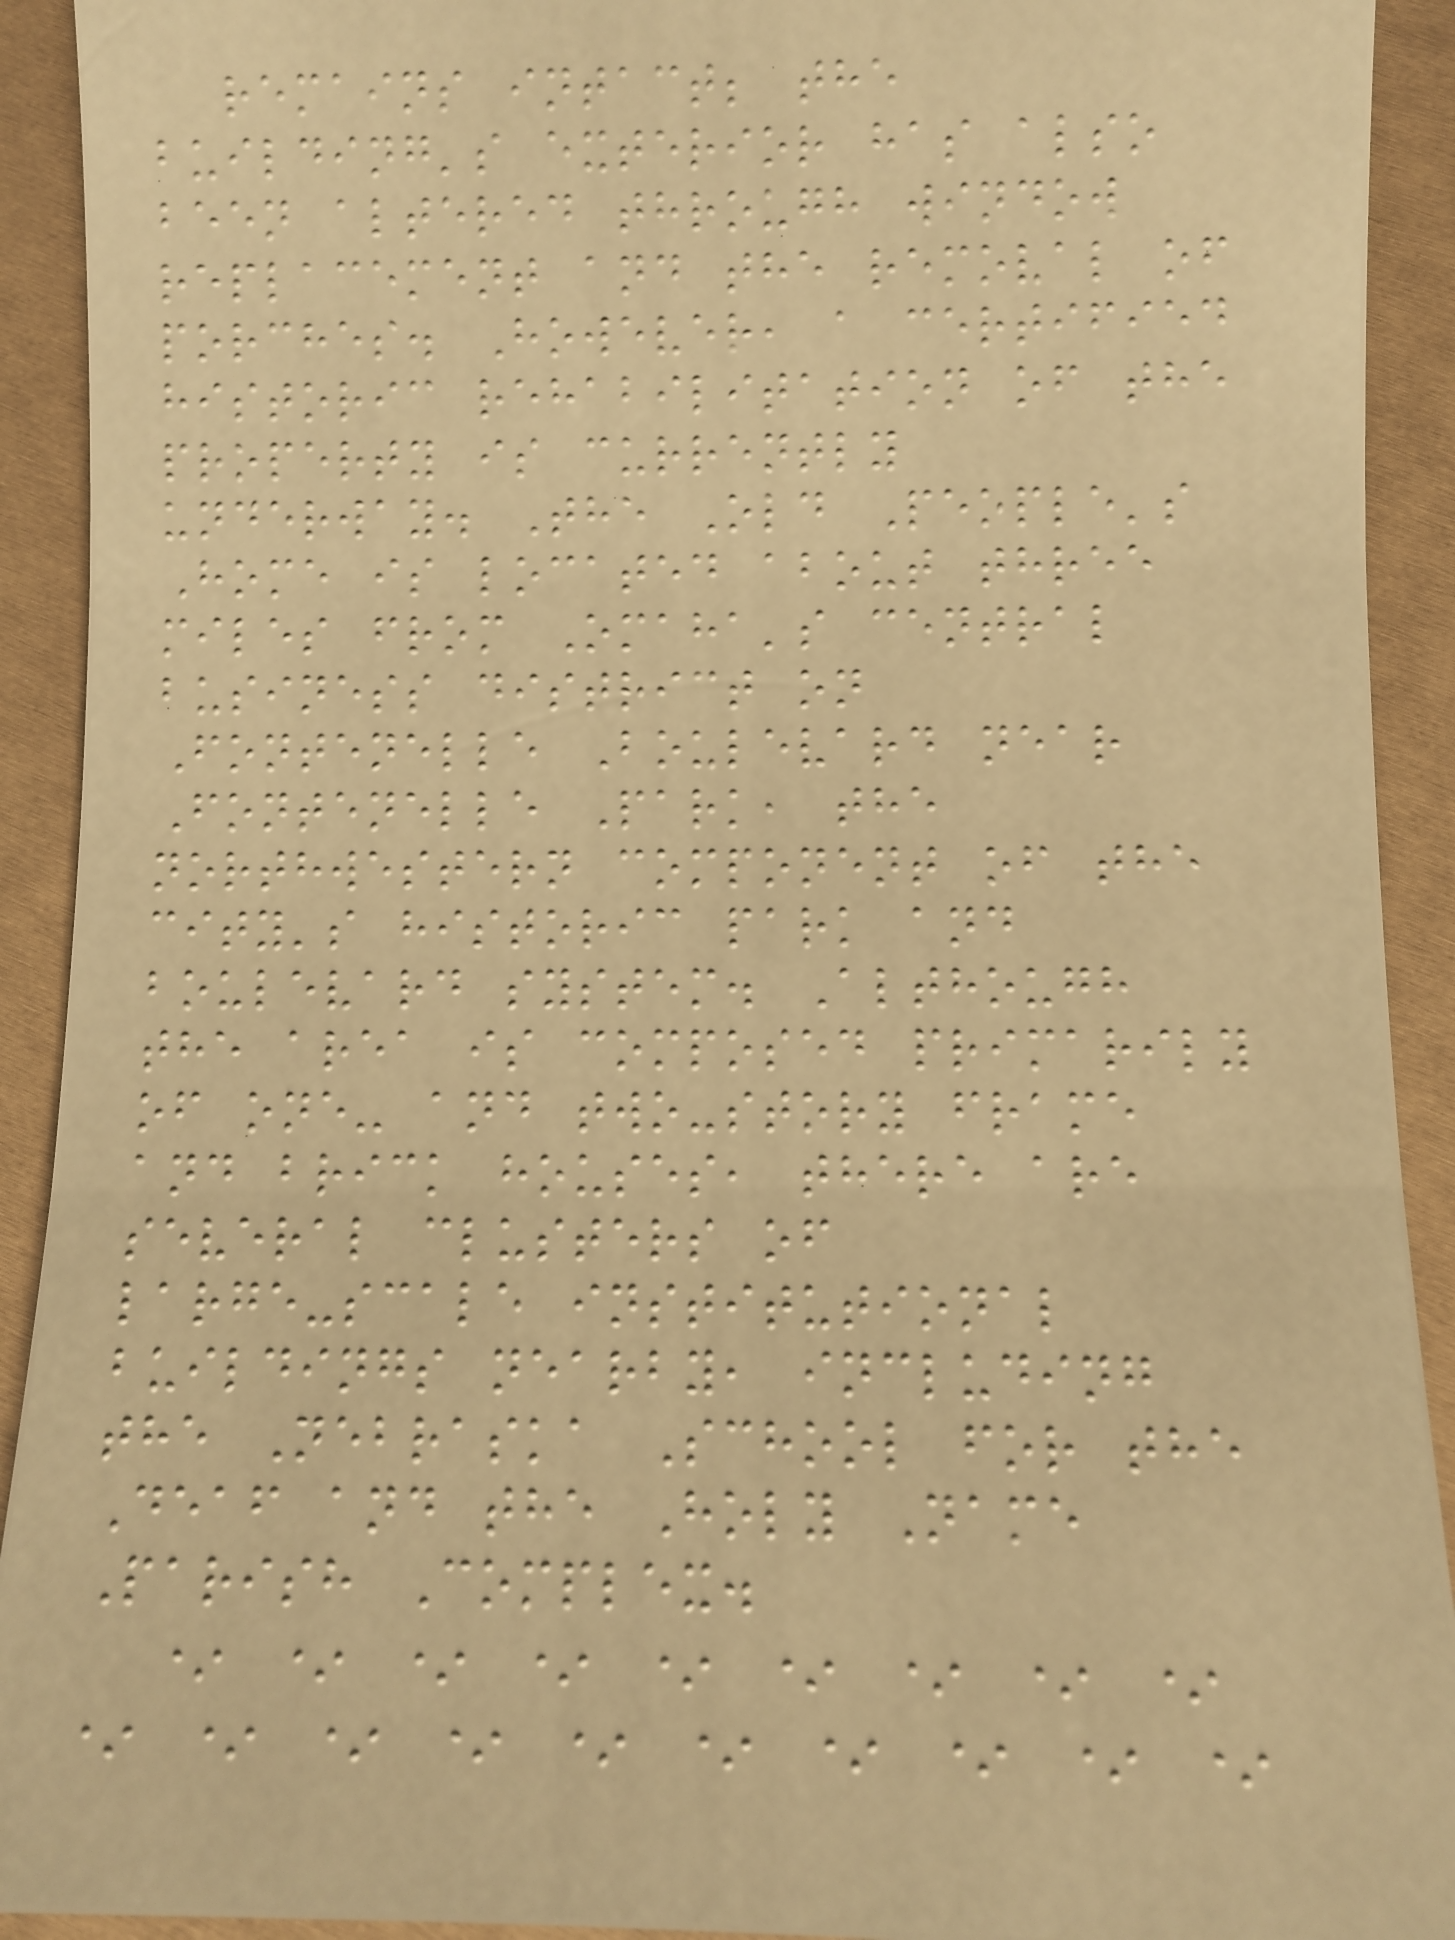remains intact; the
building's exterior has also
been altered through window
replacement and the removal of
porches. However, a certified
historic rehabilitation of the
property is currently
underway. The Old People's
Home is located about three
miles from Omaha's central
business district on
Fontenelle Boulevard near
Fontenelle Park, the
northwestern component of the
city's historic park and
boulevard system. Although
the area is composed primarily
of one- and two-story frame
and brick houses, there are
several clusters of
large-scale institutional
buildings nearby, including
the Nebraska School for the
Deaf and the Holy Name
Parish Complex.
* * * * * * * * *
* * * * * * * * * *
